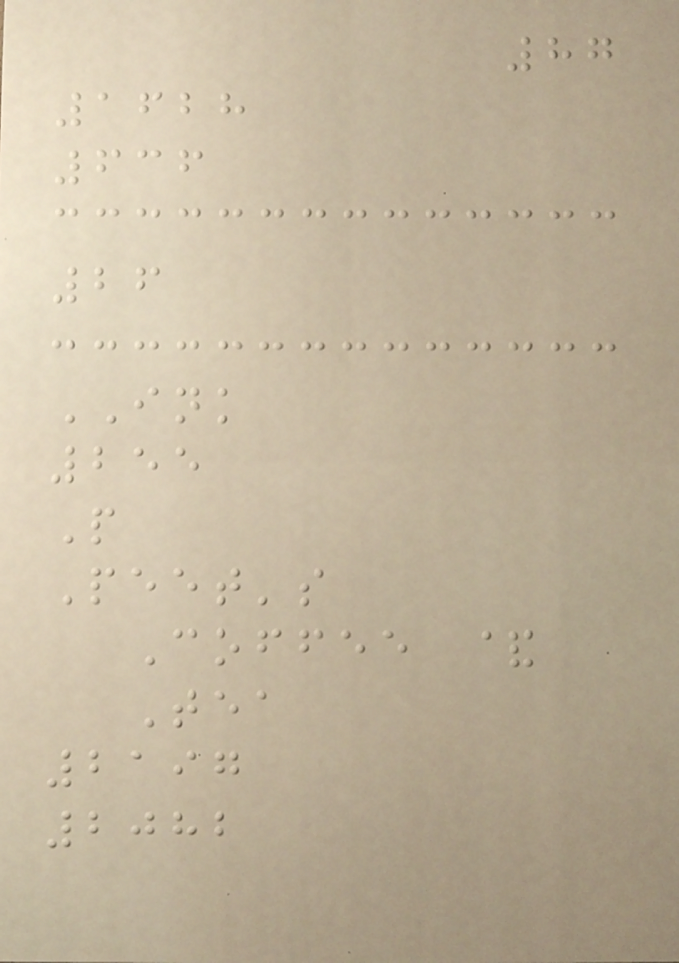87
1628
636
26
INK
255
P
Peet's
Coffee &
Tea
2197
2082
